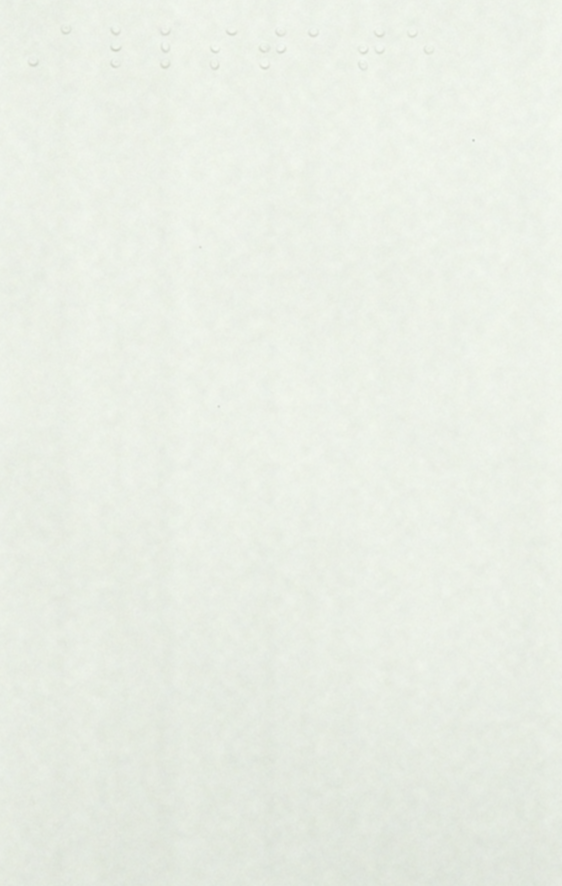Allstate
